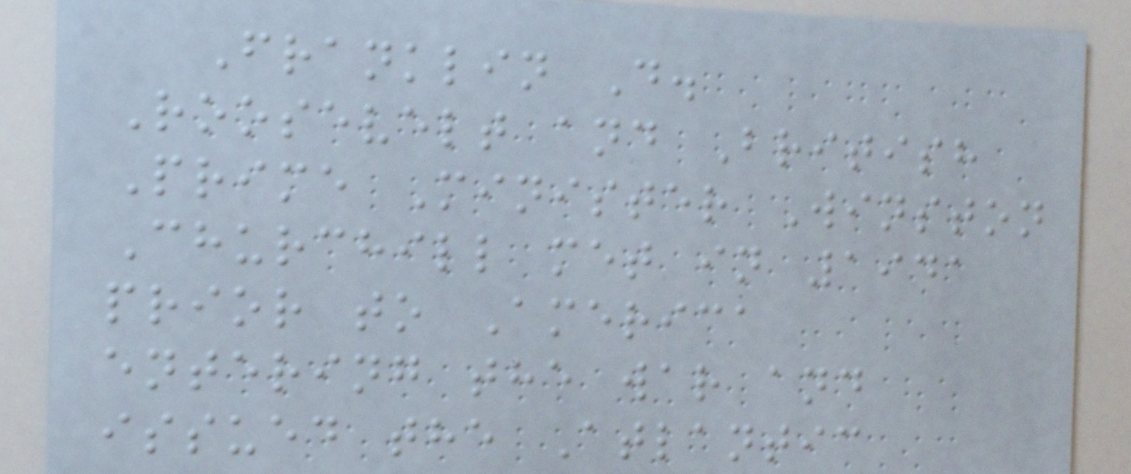Franklin D.
Roosevelt and British
Prime Minister Winston
Churchill met in 1941
prior to America
entering the war and
issued the Atlantic
